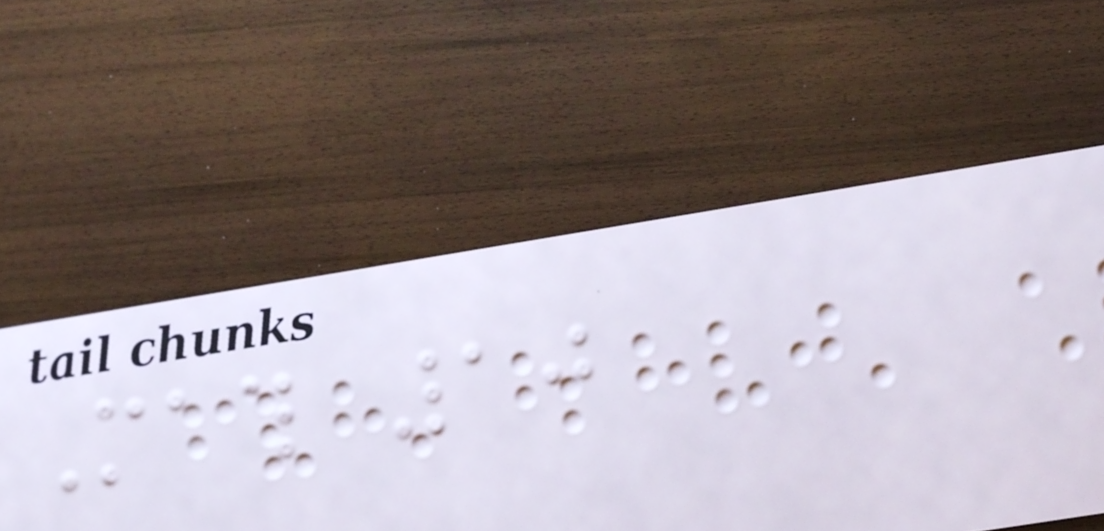Math 10
